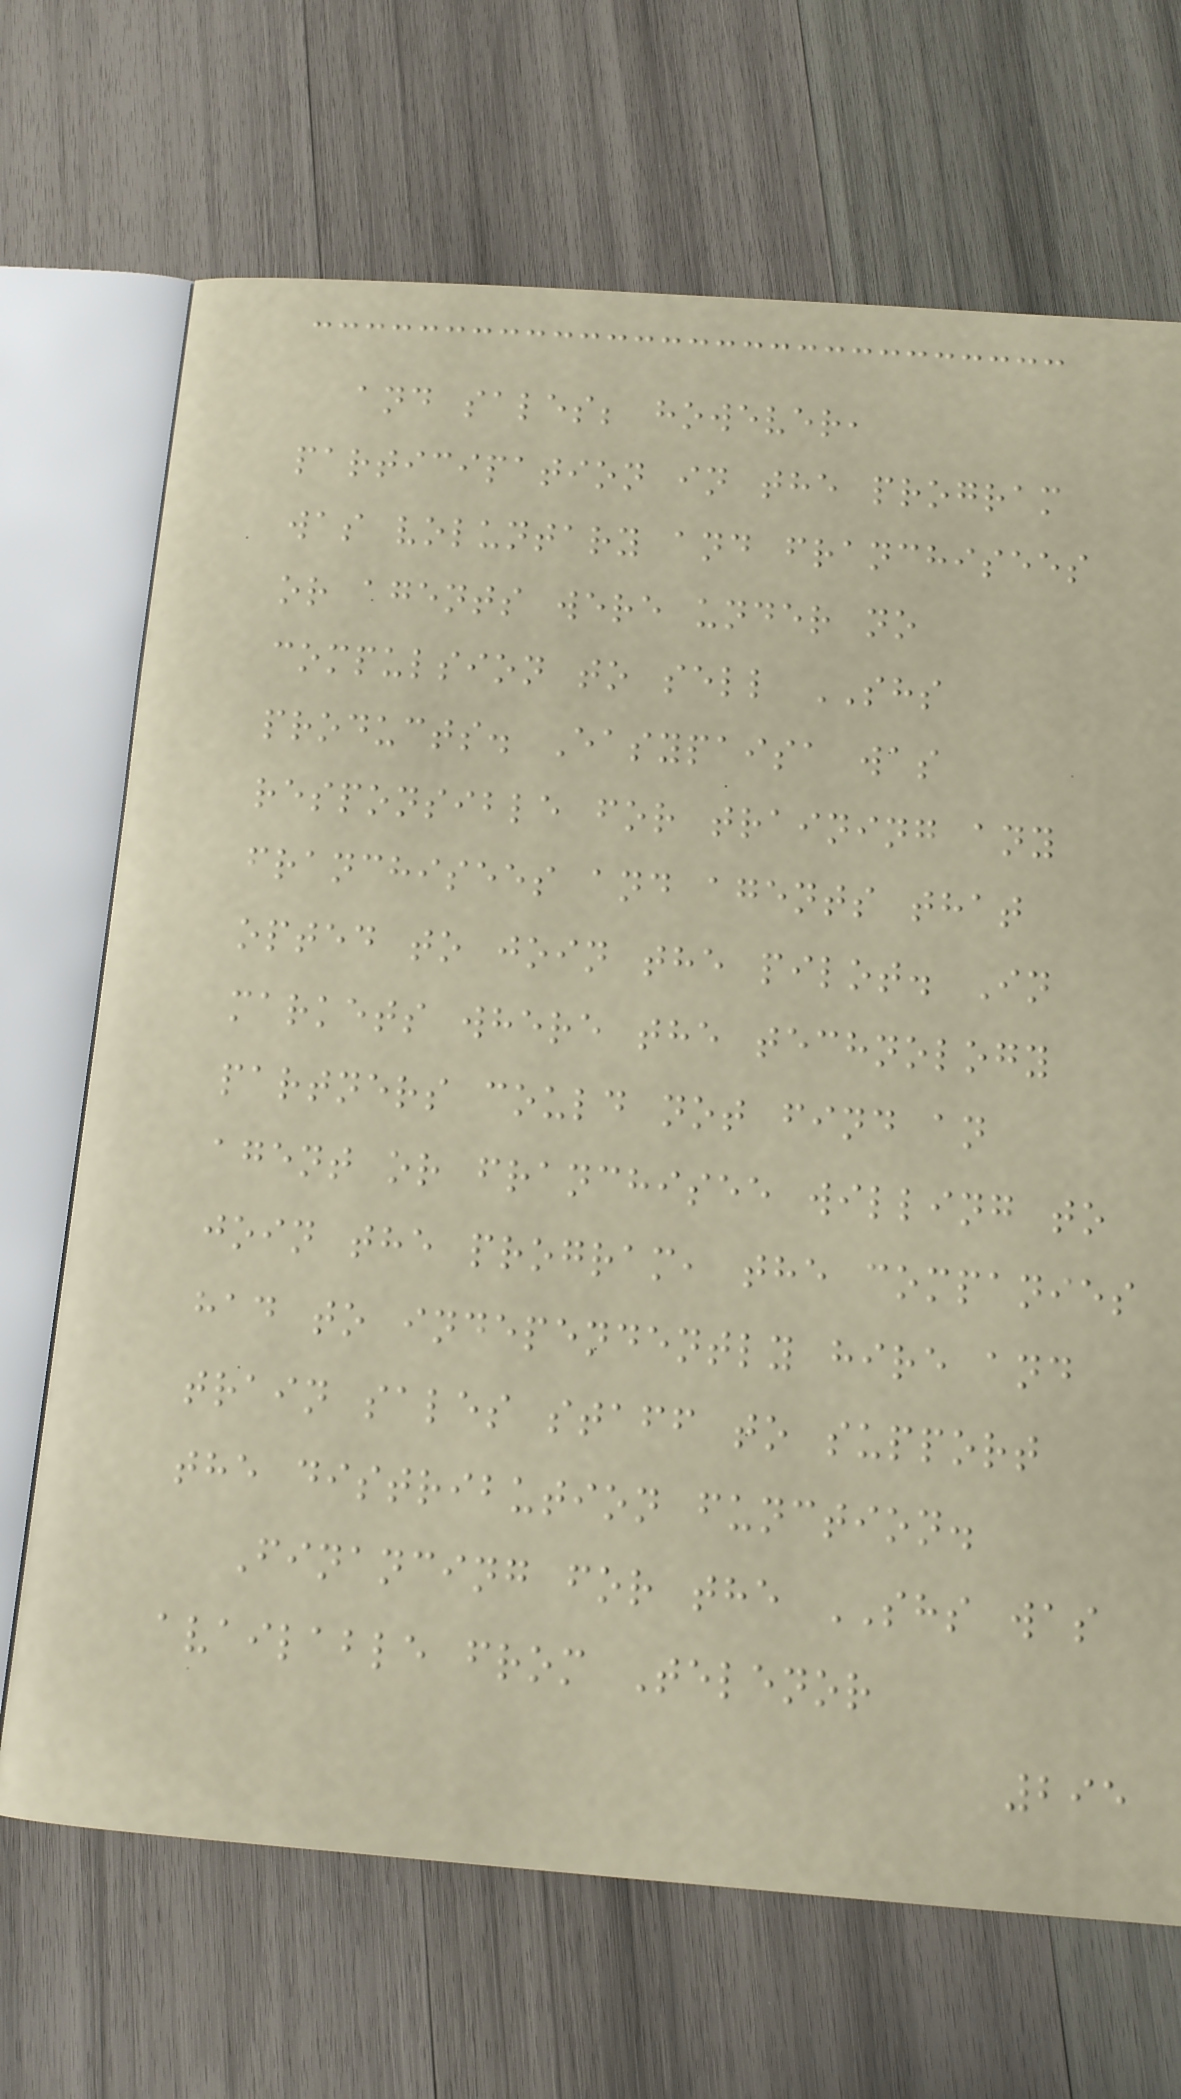and sales; however,
participation in the program
was voluntary and franchisees
or agents were under no
compulsion to sell SHS
products. Easypaisa was
responsible for training any
franchisees and agents that
opted to join the pilot. In
markets where the technology
partners could not find an
agent or franchisee willing to
join the program, the companies
had to independently hire and
train sales staff to support
the distribution function.
Financing for the SHS was
available from Telenor
295
